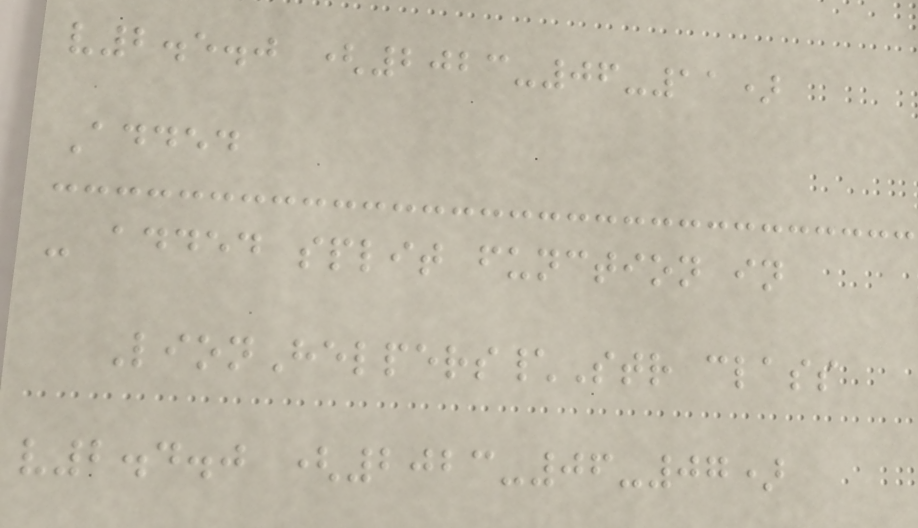v2.5.0 (2023-06-11)
Added
- added split function in
LionHelpers\Str class
v2.4.0 (2023-06-07)
